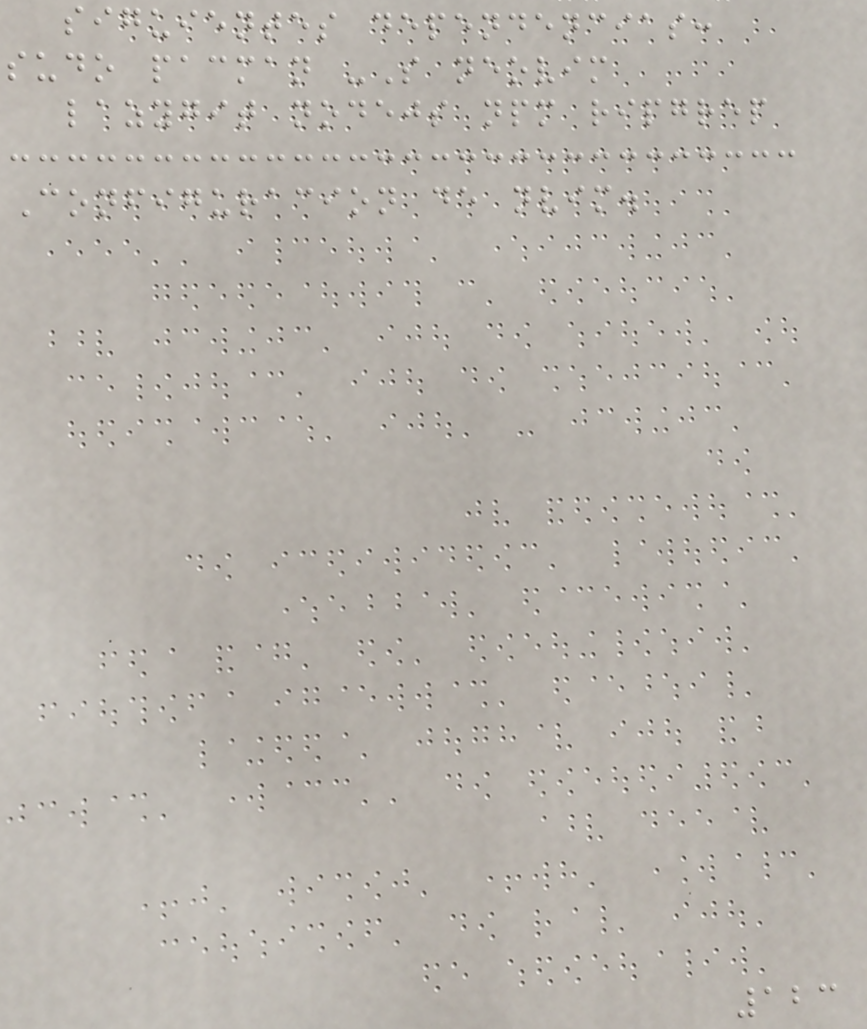siguientes dependencias:
sudo pacman -S neovim
lazygit nodejs npm ripgrep
Configuracion de nvim.
123
